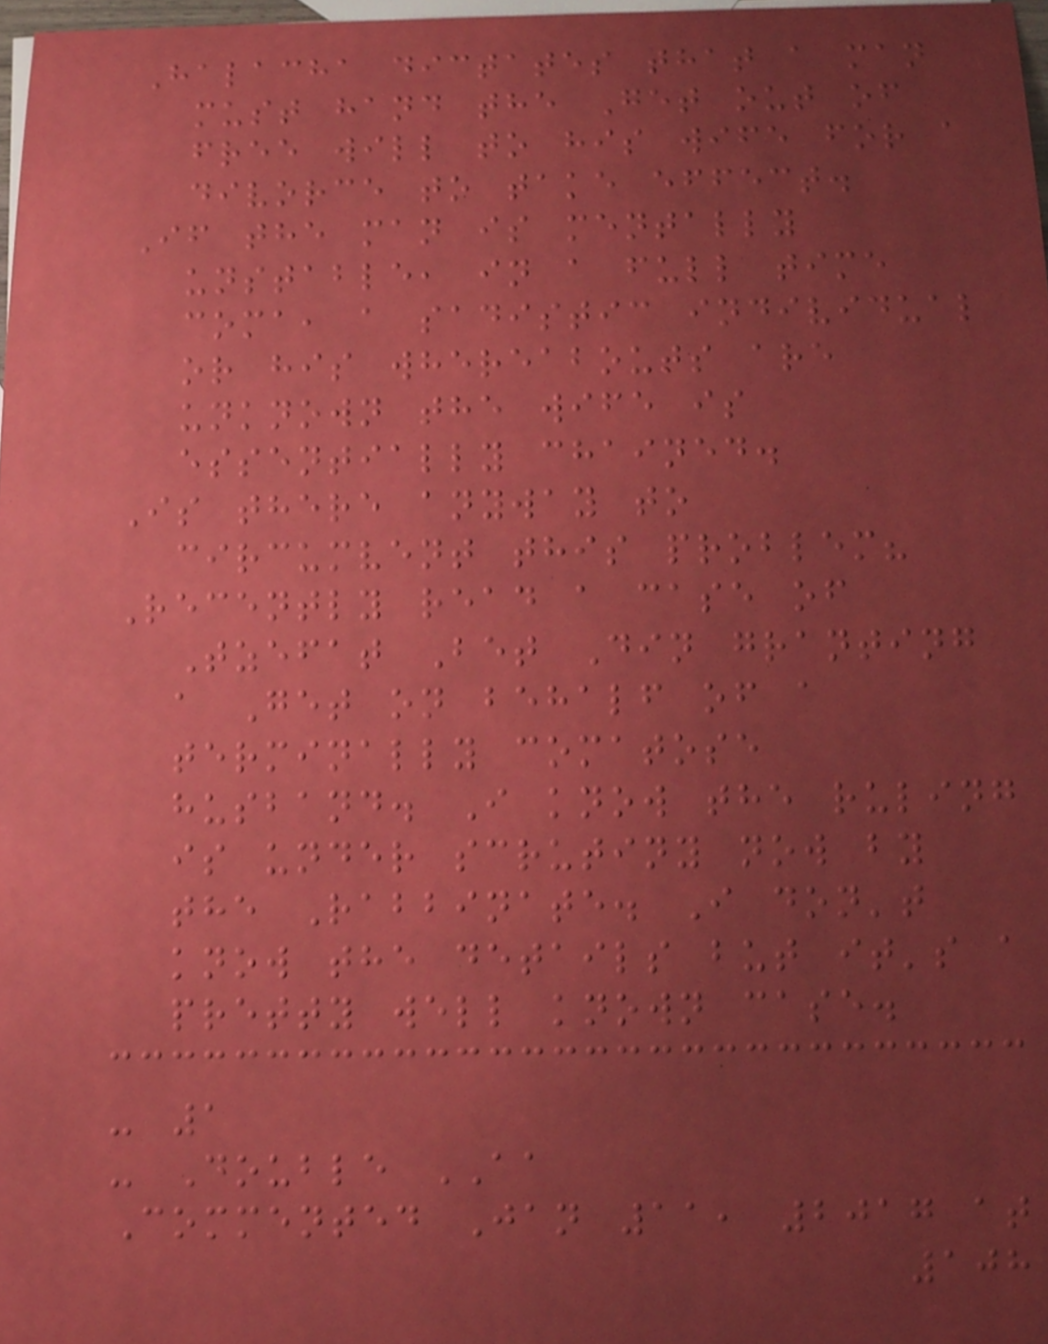Halacha dictates that a man
must hand the Get out of
free will to his wife for a
divorce to take effect.
If the man is mentally
unstable, in a full time
coma, a sadistic individual
or his whereabouts are
unknown the wife is
essentially chained.
Is there anyway to
circumvent this problem?
Recently read a case of
Tzefat Bet Din granting
a Get on behalf of a
terminally comatose
husband. I know the ruling
is under scrutiny now by
the Rabbinate. I don't
know the details but it's a
pretty well known case.
- 1
- Double AA
Commented Jan 11, 2017 at
108
